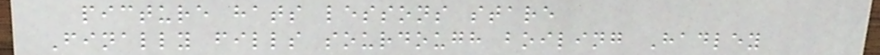picture hats lessons stare
Finally fills sourdough boiling Hadley
